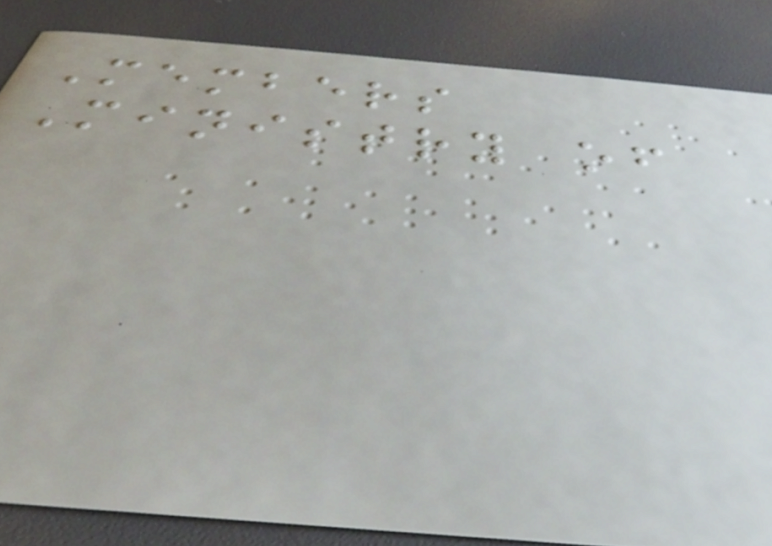Members
Ministry of
